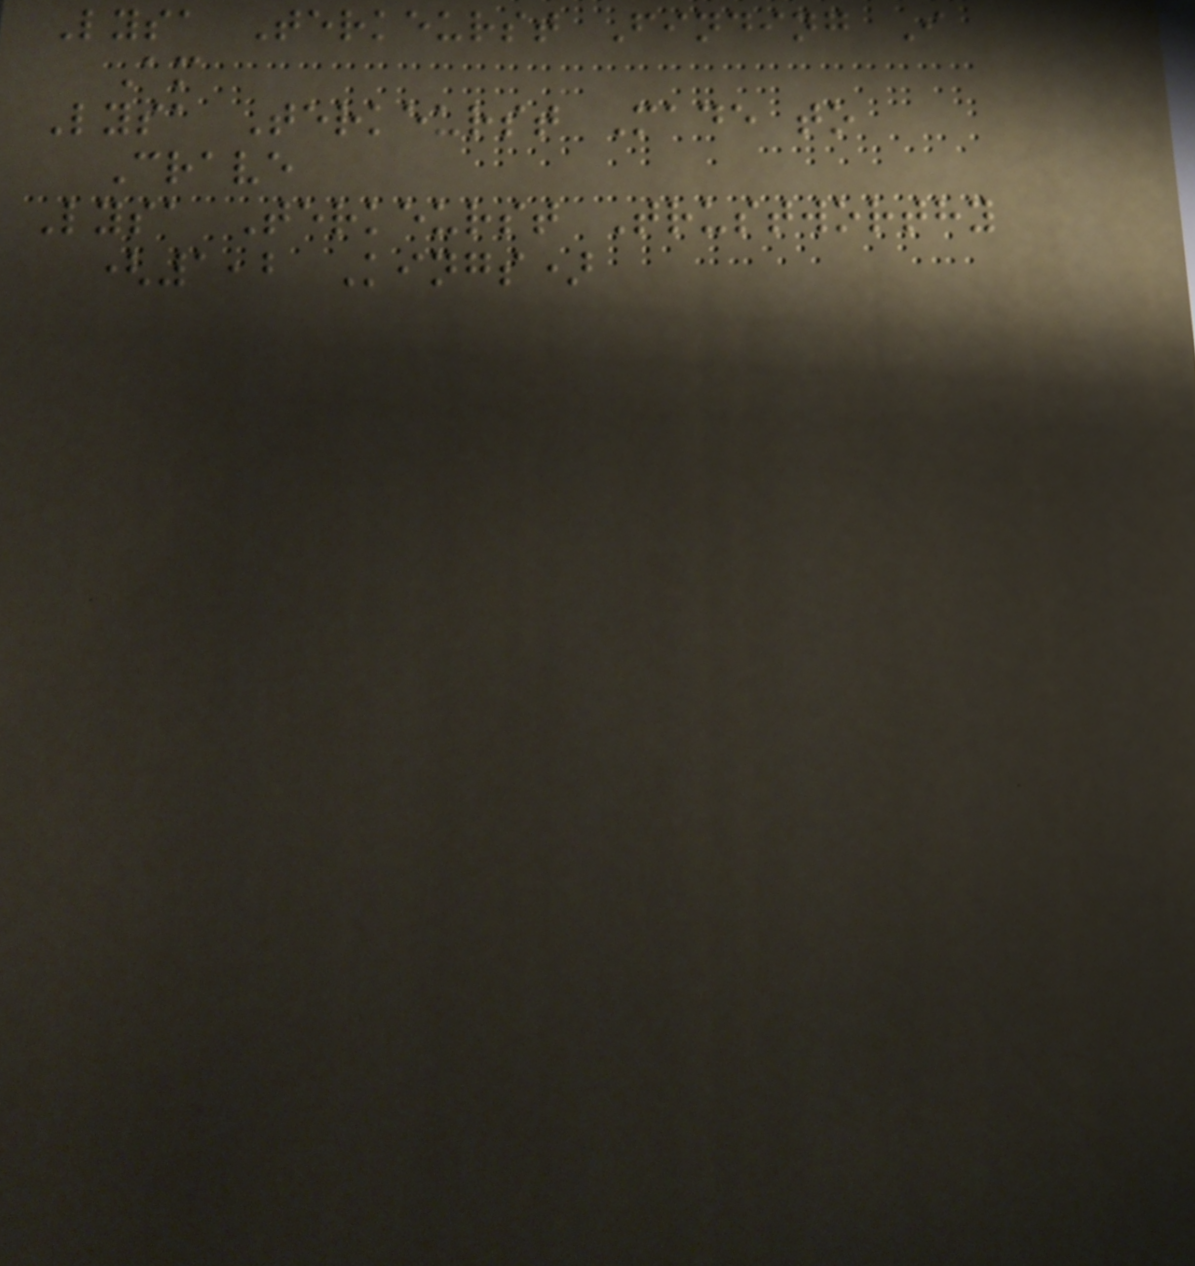Lysa Terkeurst Finding I
Am
Lysa Terkeurst Made to
Crave
Lysa Terkeurst Trustworthy
(1,2 Kings)
